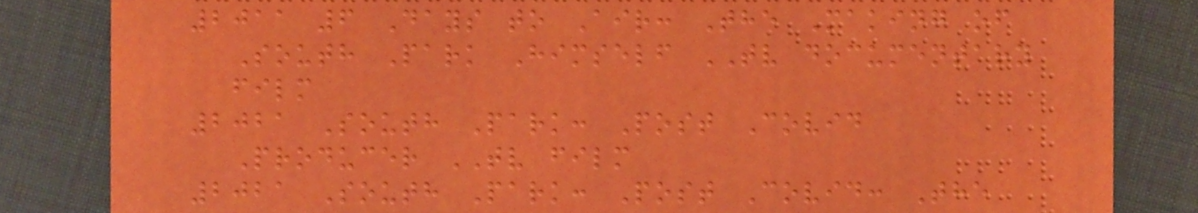2011 6 Days to Air: The Making of
South Park Himself TV documentary
film
2021 South Park: Post Covid
Producer TV film
2021 South Park: Post Covid: The
